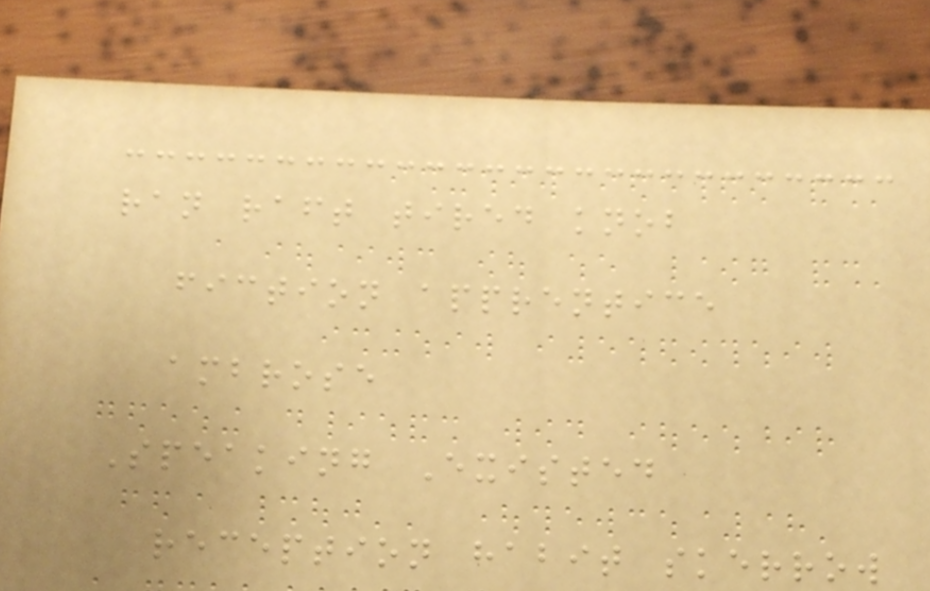ran raft tired knob
fiction apprentice
ambrose
Speaking Existed
reception habit skerrow
